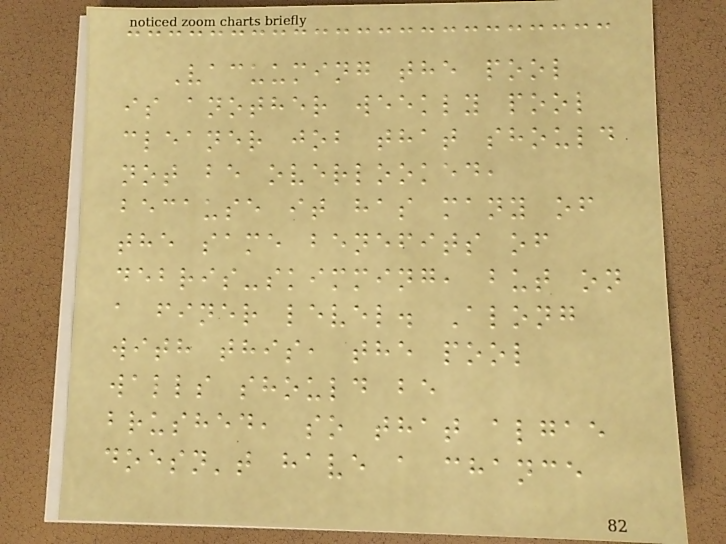Vacuuming the pool
is another weekly pool
cleaner job that should
not be overlooked,
because it has many of
the same benefits of
debris-skimming, but on
a finer level. Along
with this, the pool
walls should be
brushed, so that algae
doesn't have a chance
